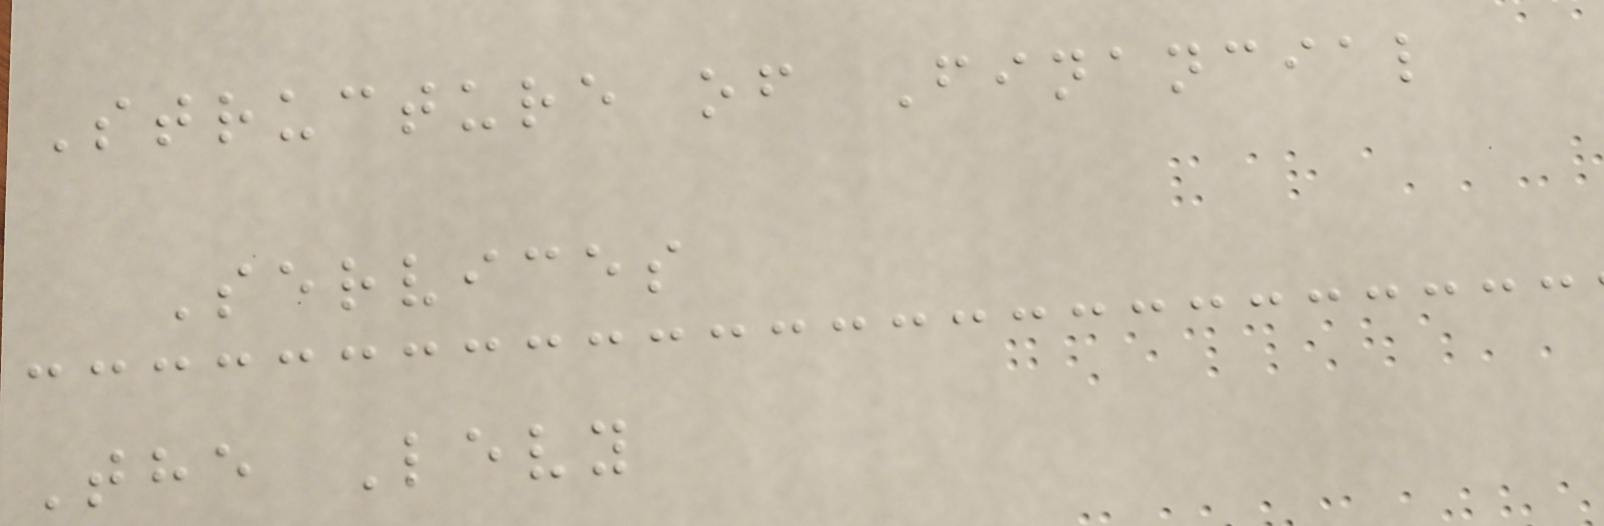Structure of Financial
Services
The Levy
